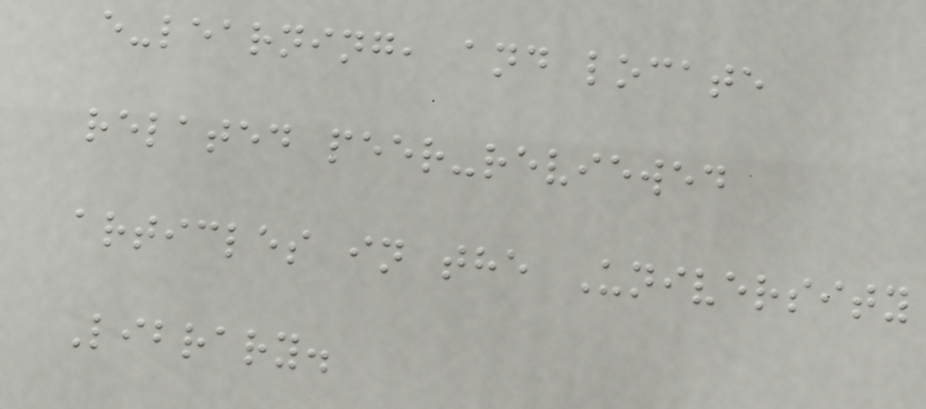e-learning, and locate
related peer-reviewed
articles in the University
Library.
